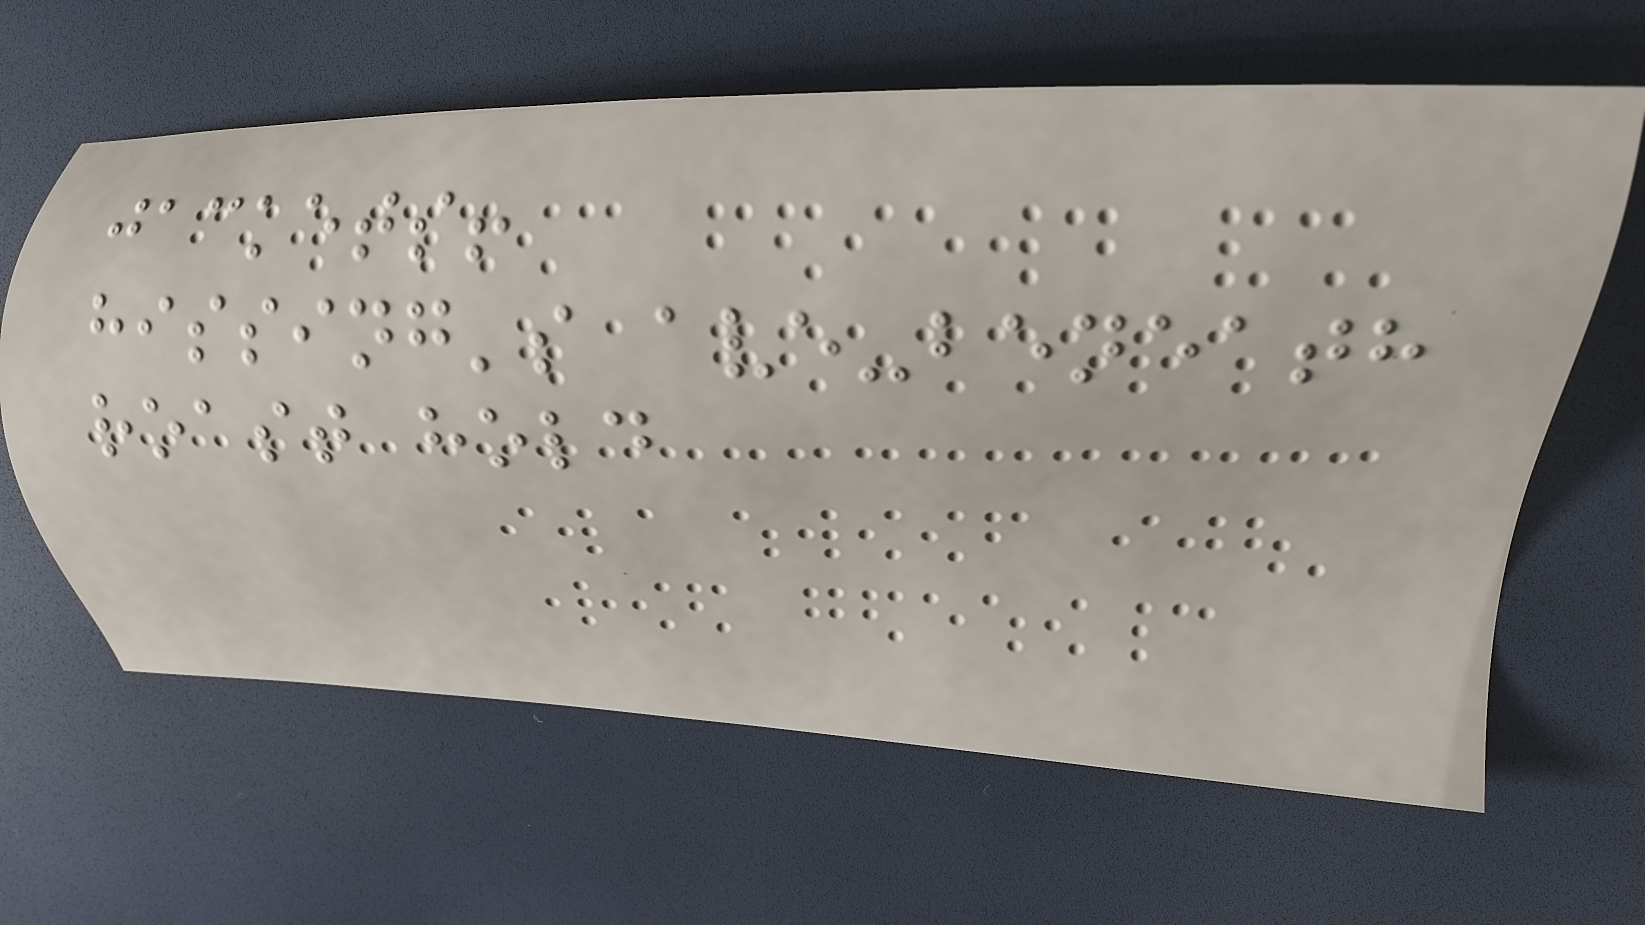jackets!
hissing's ave-beneath
roast hold
